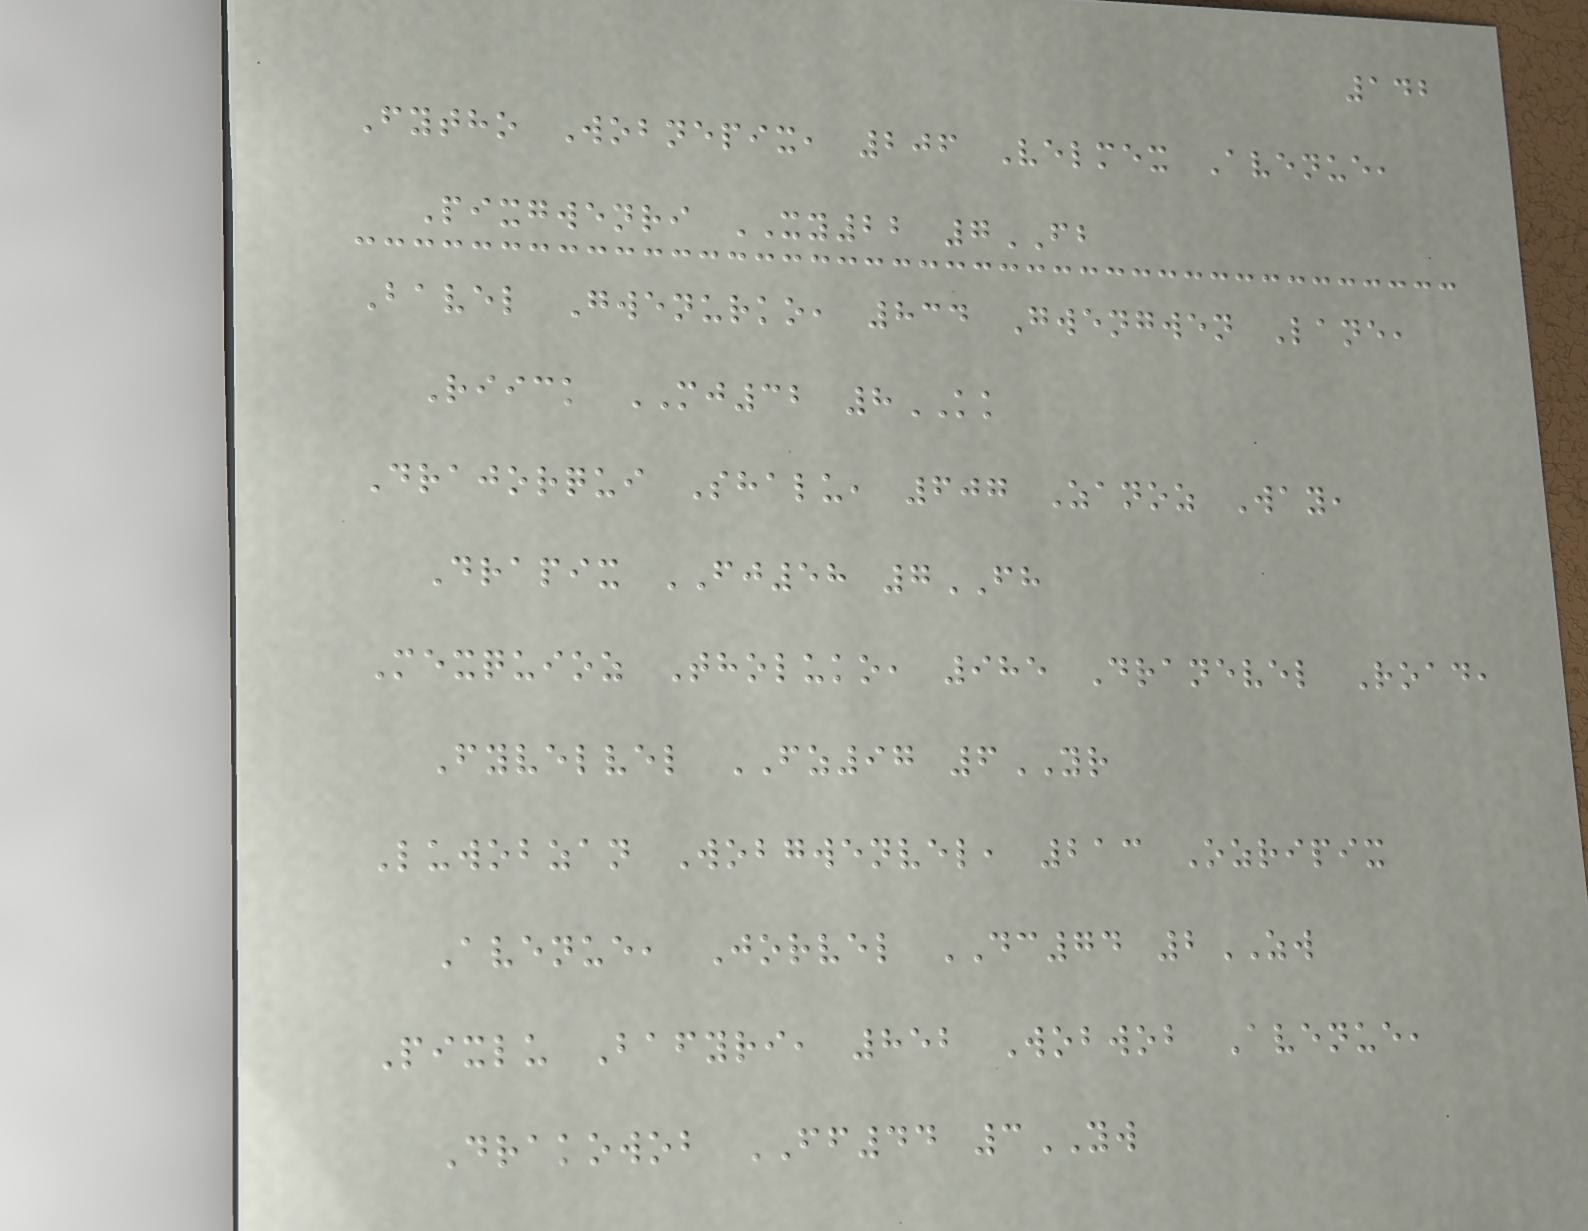142
Fytho Wobnepix, 206 Velmex Avenue,
Pixgwenri XY22 7FB
Bavel Gwenurko, 834 Gwengwen Lane,
Riick MJ32 8KK
Drajorqui Shalu, 607 Zanoz Way,
Drapix FJ58 7FH
Mexquioz Tholuko, 985 Dranevel Road,
Fyvelvel FZ97 6YR
Luwobzan Wobgwenvel, 213 Ozripix
Avenue, Jorvel DC74 2ZW
Pixlu Bafyri, 852 Wobwob Avenue,
Drakowob FF44 3YW
